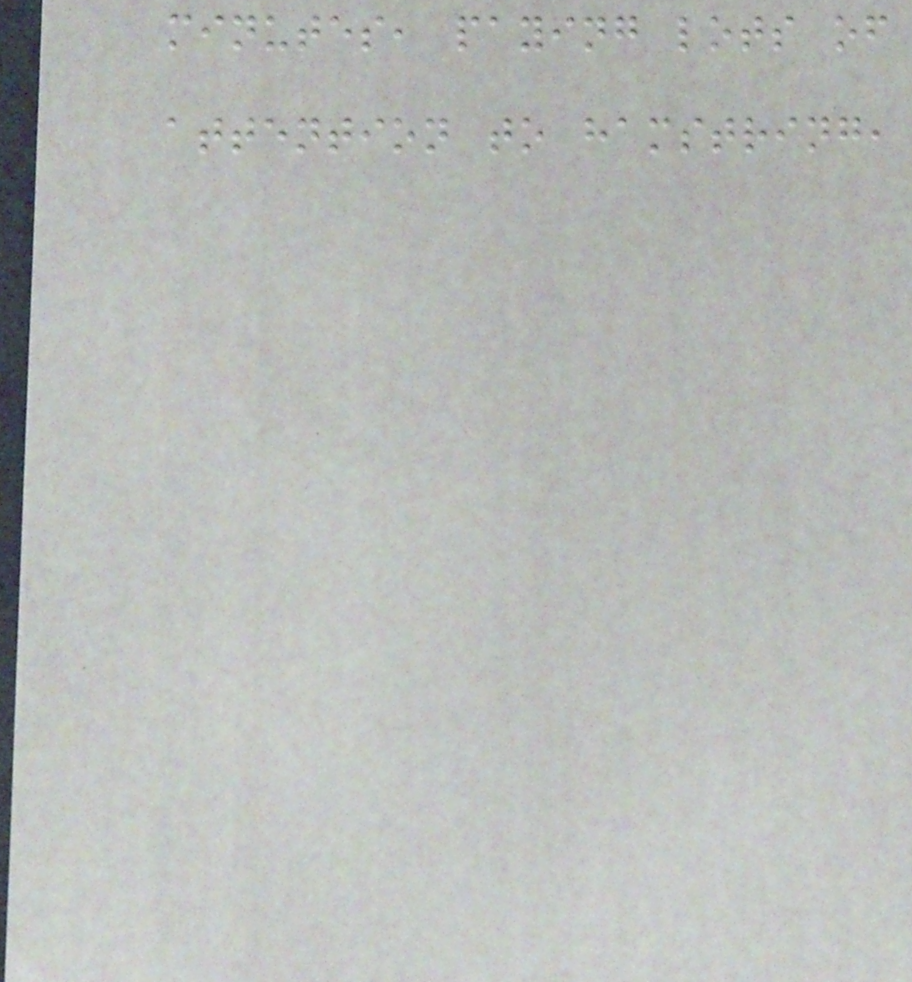minutes, paying lots of
attention to hamstring,
